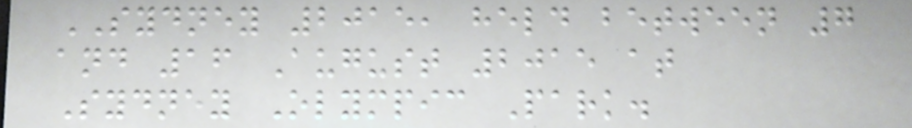SYDNEY 2015, held between 7
and 16 August 2015 at
Sydney Olympic Park.
